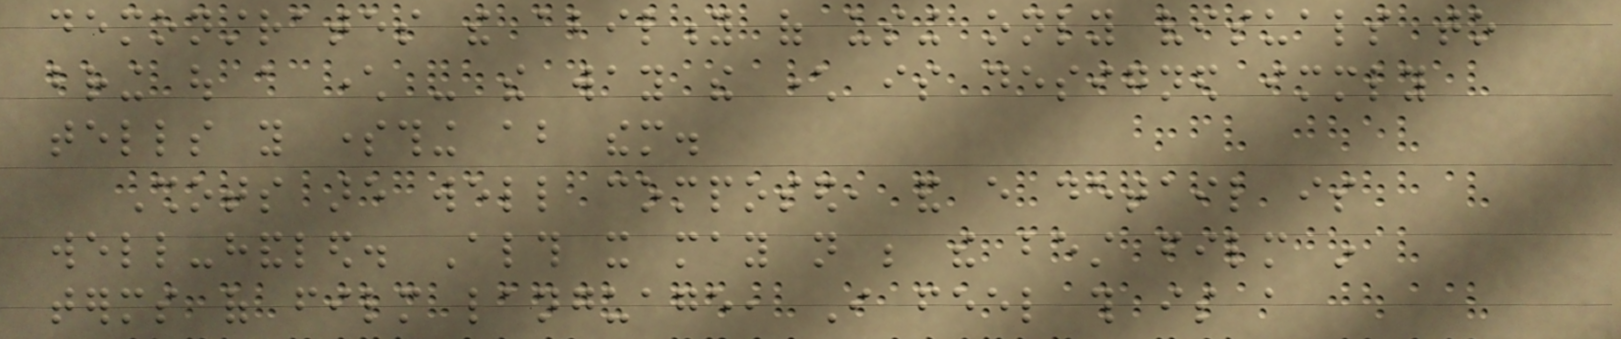demonstrates the ability of using only visuals to
bring out a character - the way the character is designed immediately
tells you something about them.
Shots are well composed, and every detail is
well-handled. Although it may not be the best film in
terms of film language, I feel this is a
